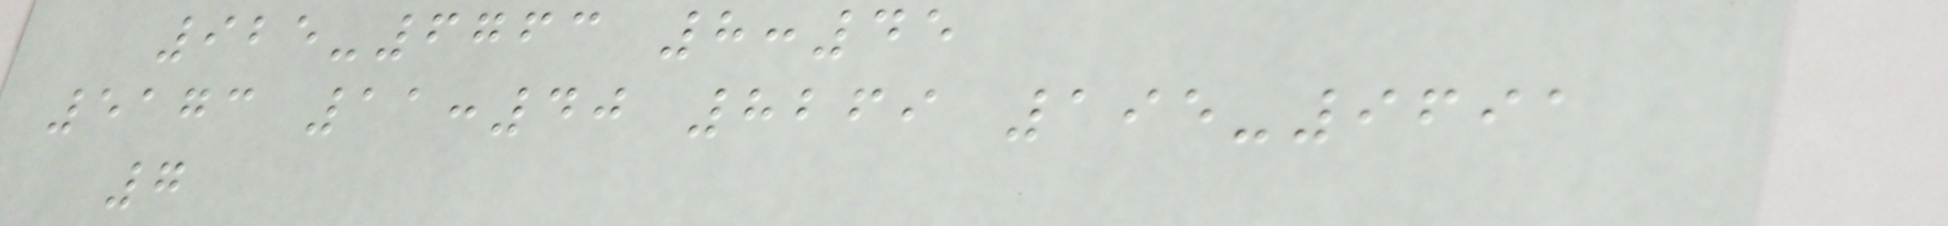925-6763 8:45
5173 11:40 8269 195-9691
7
